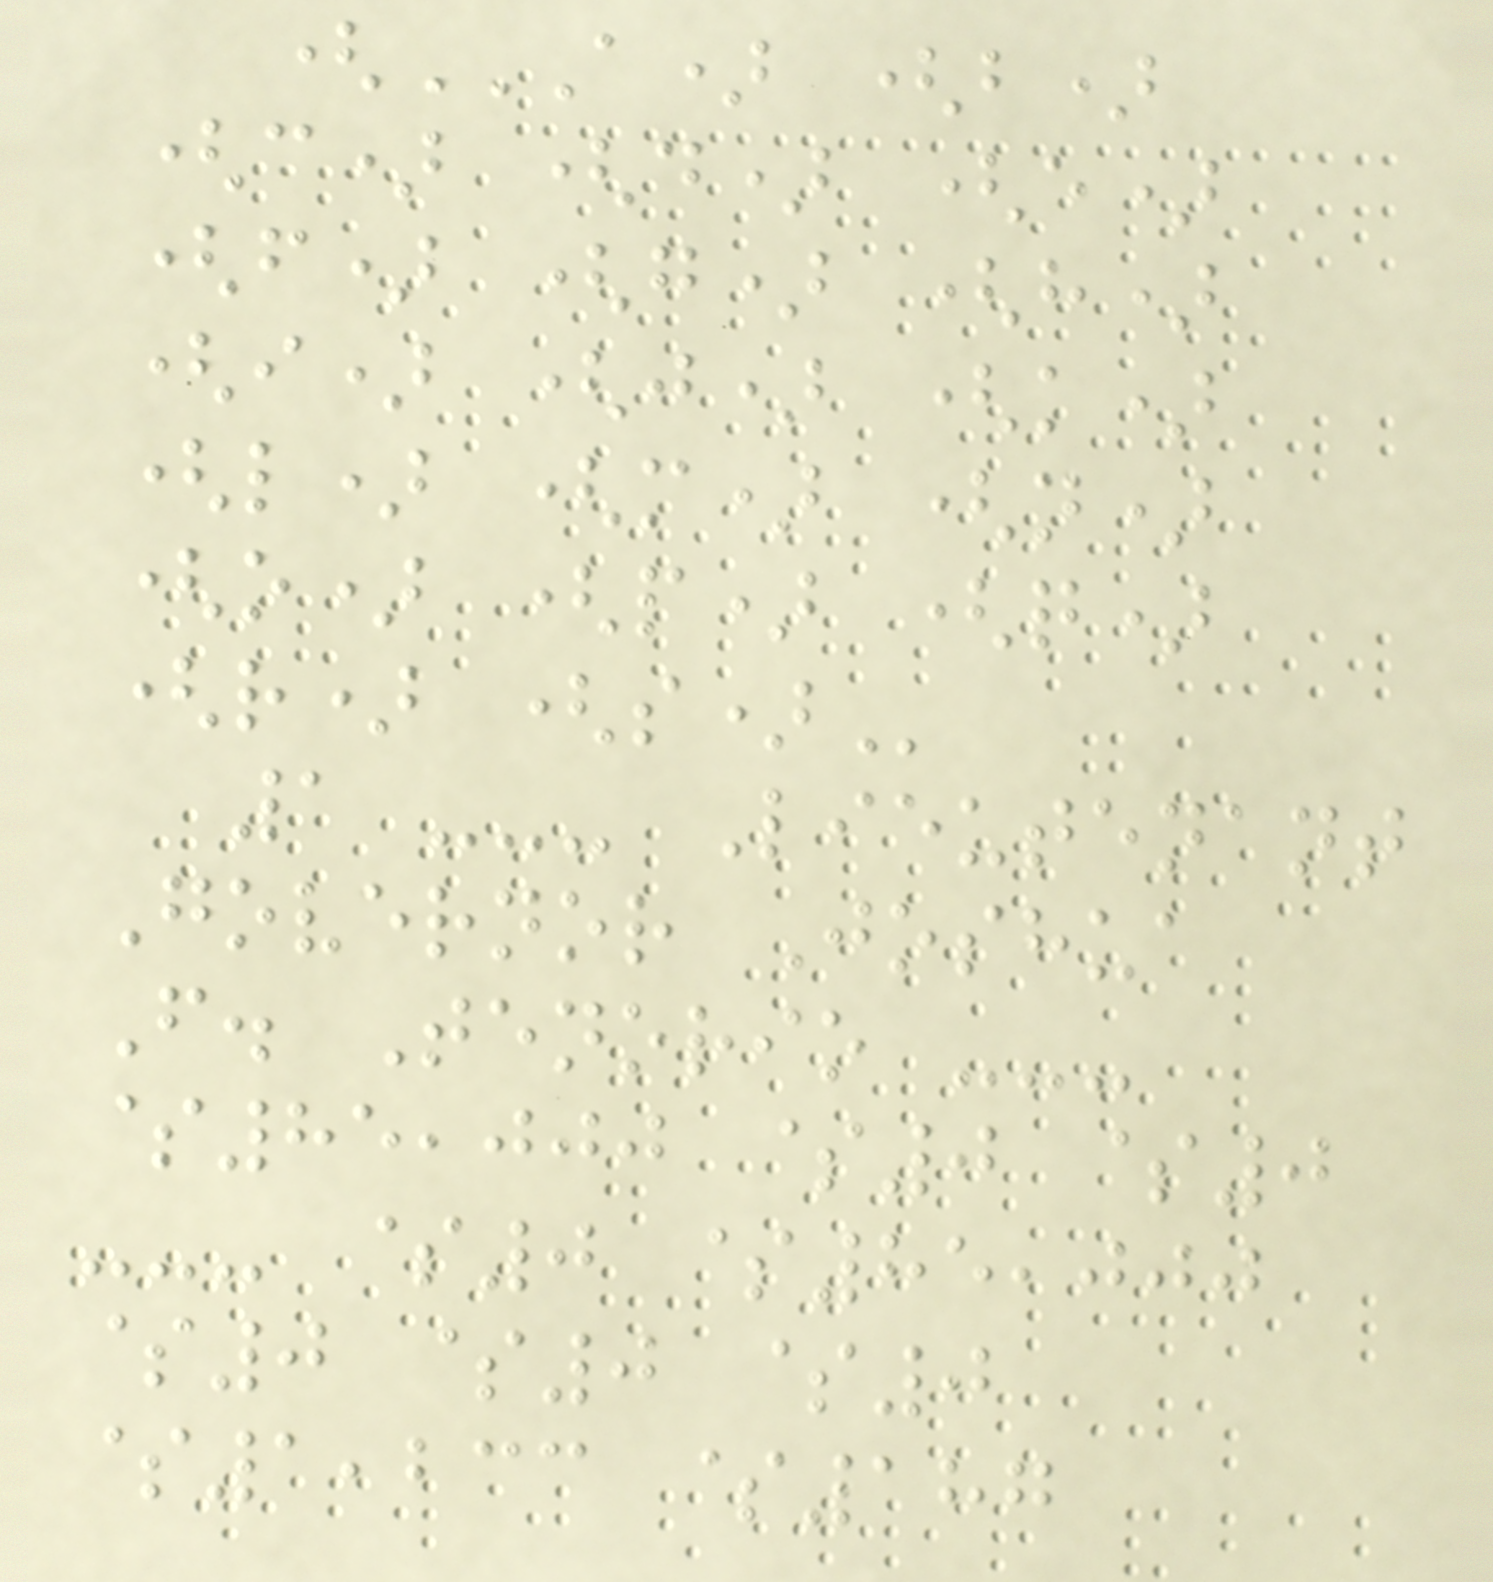(A) (B)
(C) (D) (E)
(F) (G) (H)
(I) (J) (K)
(L) (M) (N)
(O) (P) (Q)
(R) (S)
1 --- Lieutenant
Governor Joshua
F. Tenorio ---
$85,000 $0 $0
--- $0 $85,000
$0 $0 $0
$1,233 $187
